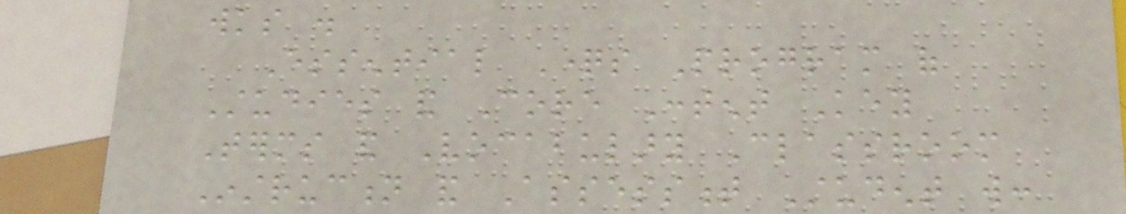wks .
Essential Questions Program of
Studies and Core Content Key
Terms and Vocabulary Classroom
Instruction and Assessment Student will:
